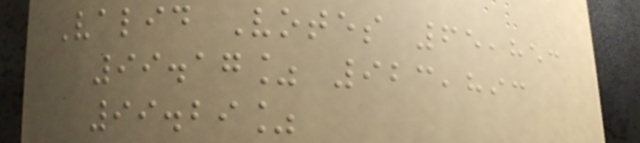Valid Votes 65,853
99.17% 923,893
99.29%
